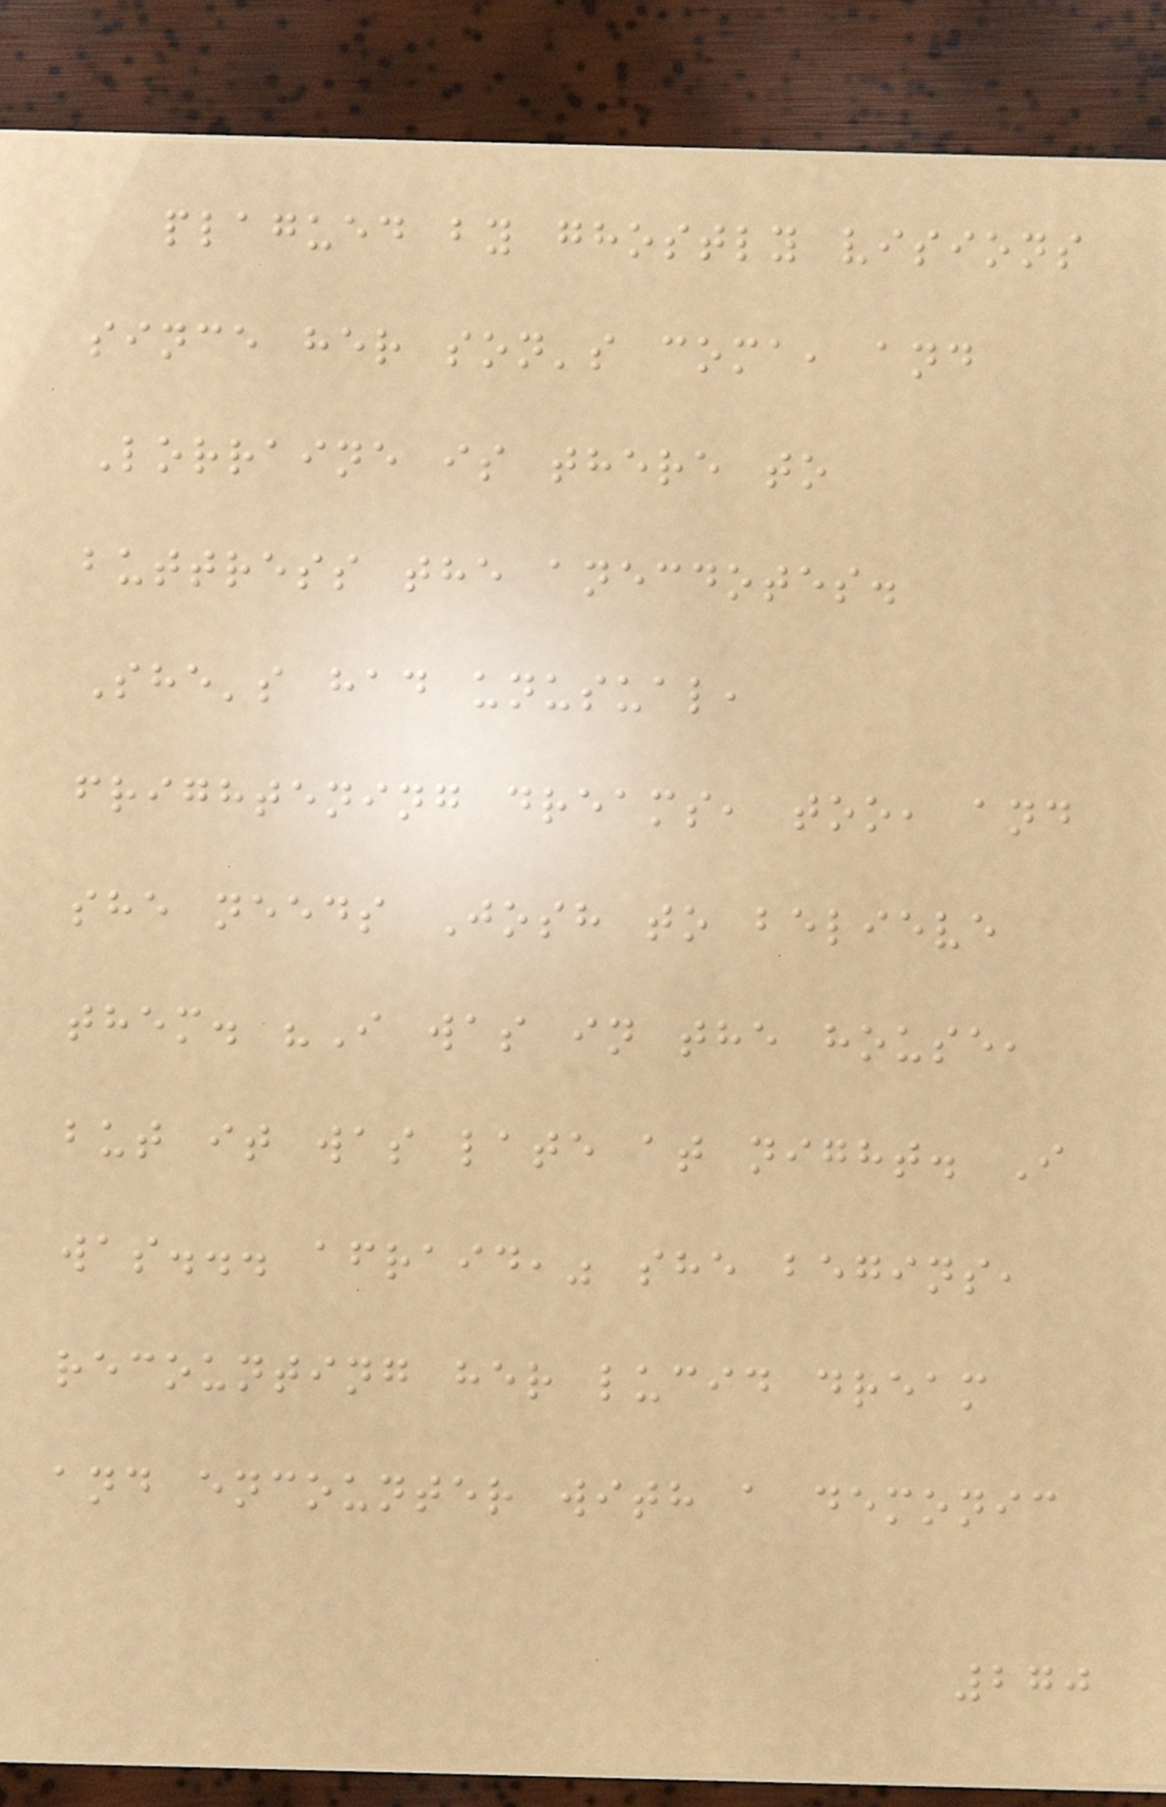plagued by ghostly visions
since her son's coma, and
Lorraine is there to
buttress the anecdotes.
She's had unusual,
frightening dreams, too, and
she needs Josh to believe
them. "I was in the house,
but it was late at night. I
was... afraid," she begins,
recounting her lucid dream
and encounter with a demonic
270
